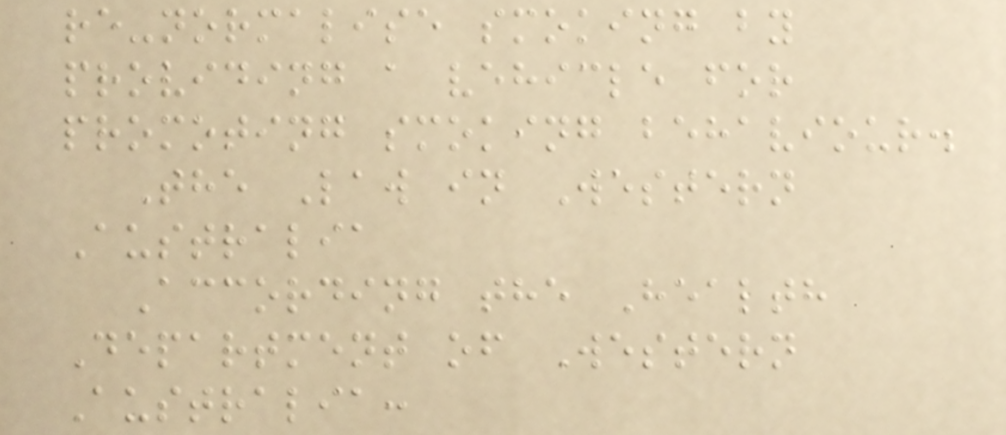re-normalise smoking by
providing a vehicle for
promoting smoking behaviour.
The Law in Western
Australia
According the Health
Department of Western
Australia:
